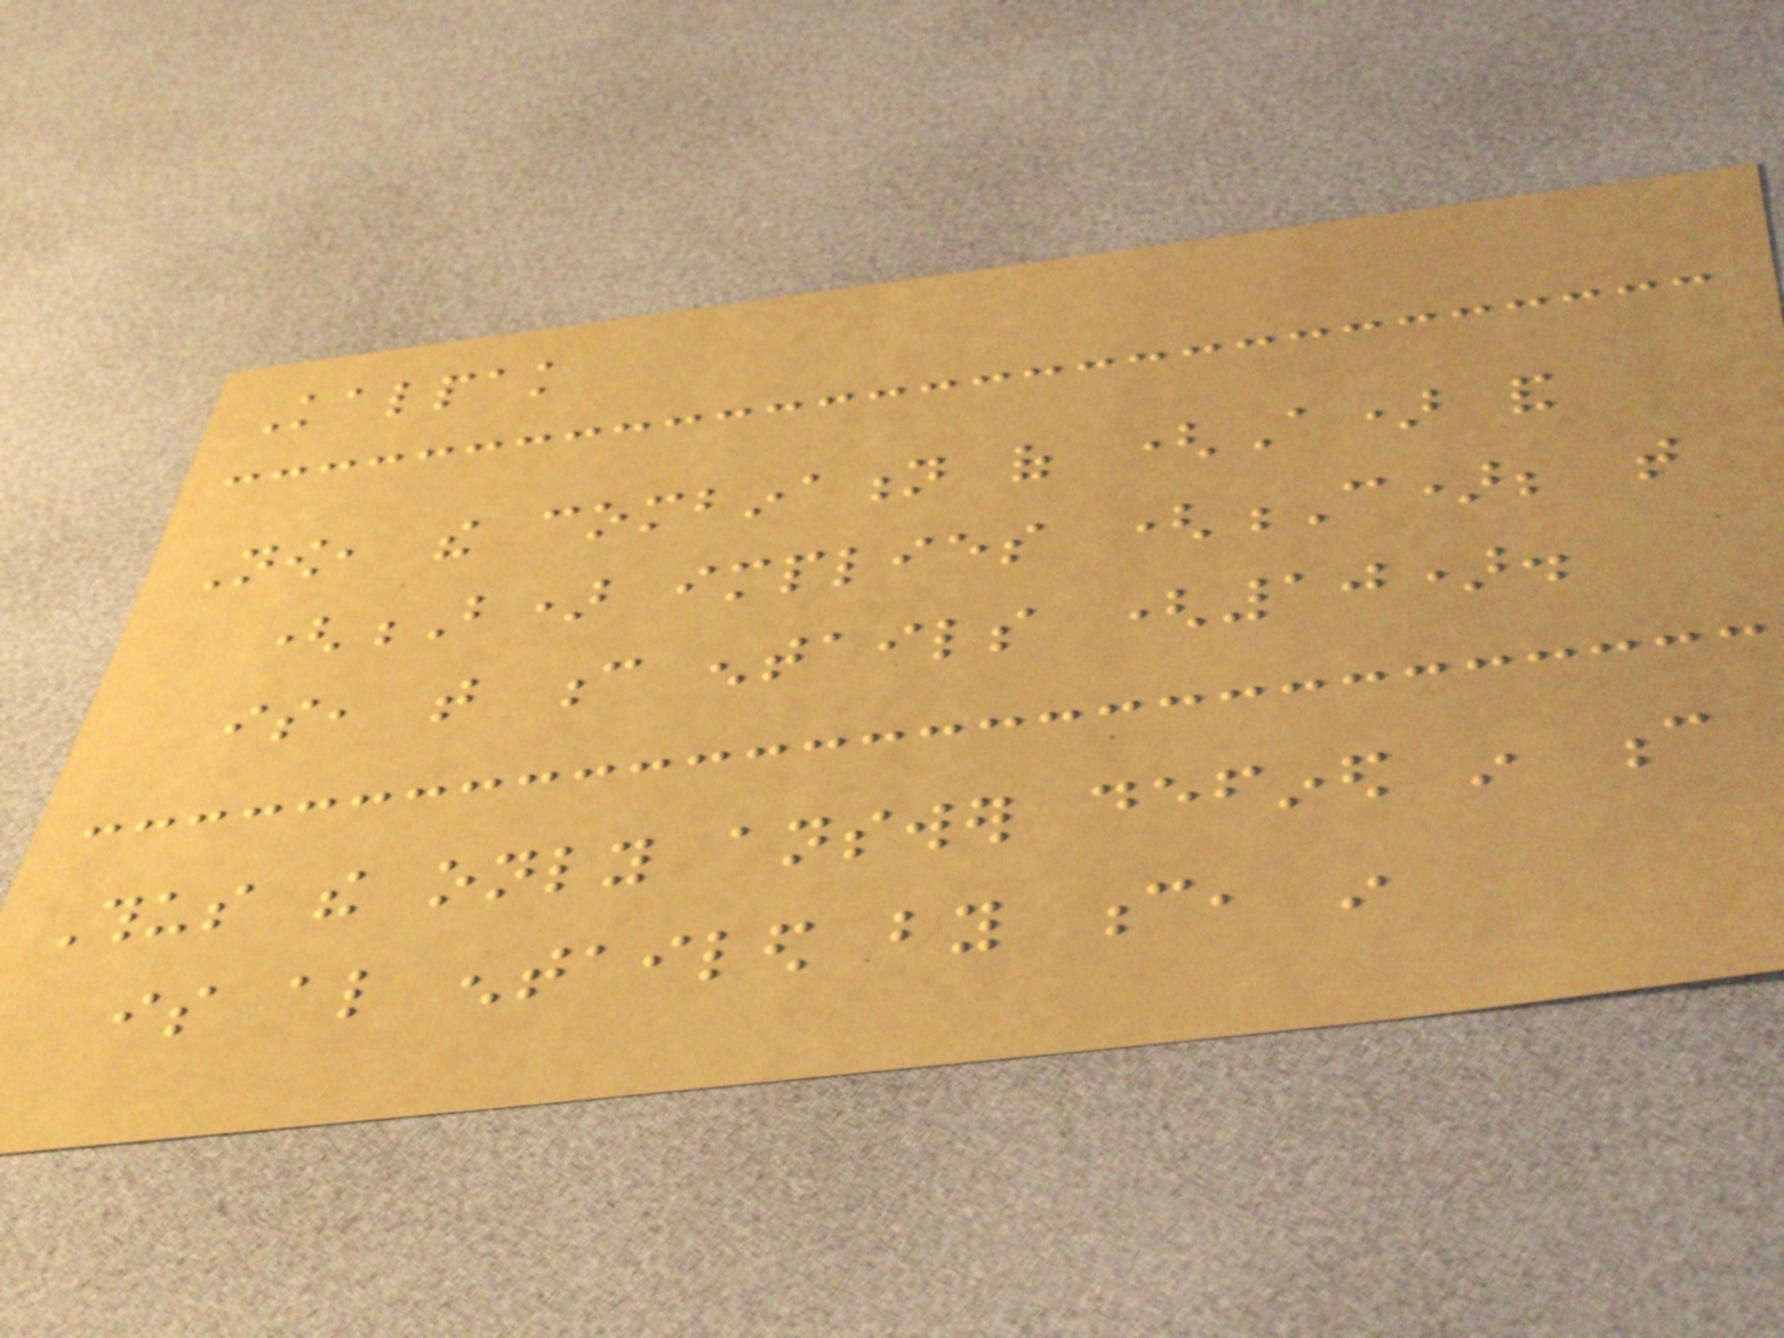Kalpak
Now, the combination of (A) and
(B) implies (C); that
is, that c entails (10).
Thus the only answer defined in c
is also entailed by c, in
